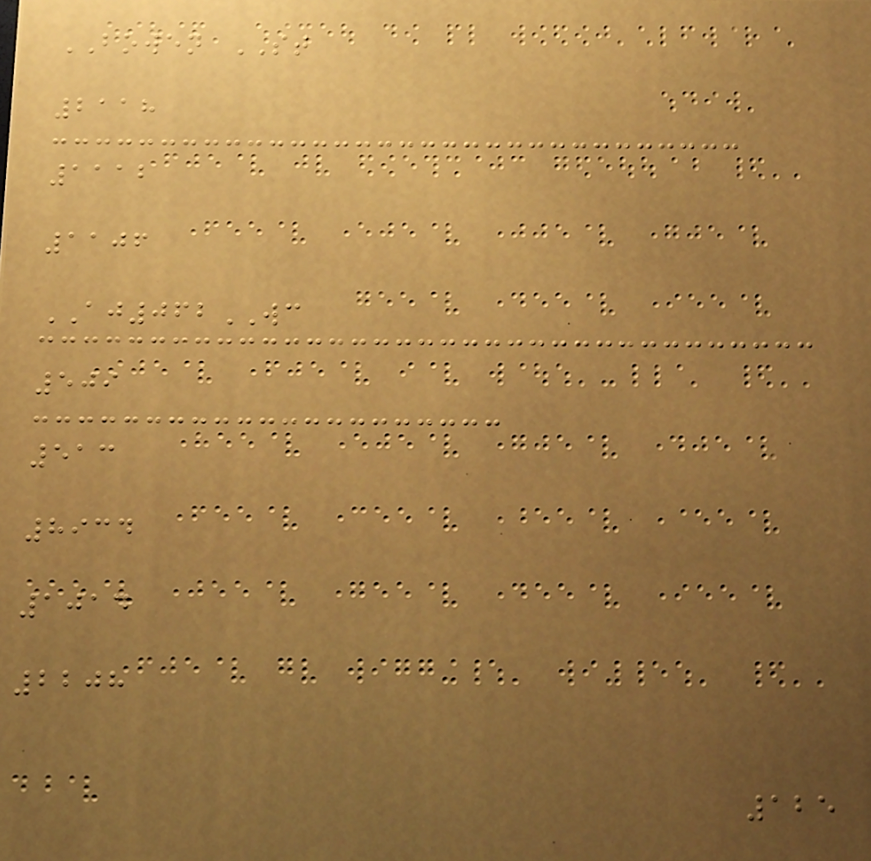BOWEN ST
2118
1112
1106
AJ062WC
509
513
8934
1014
2208
125
